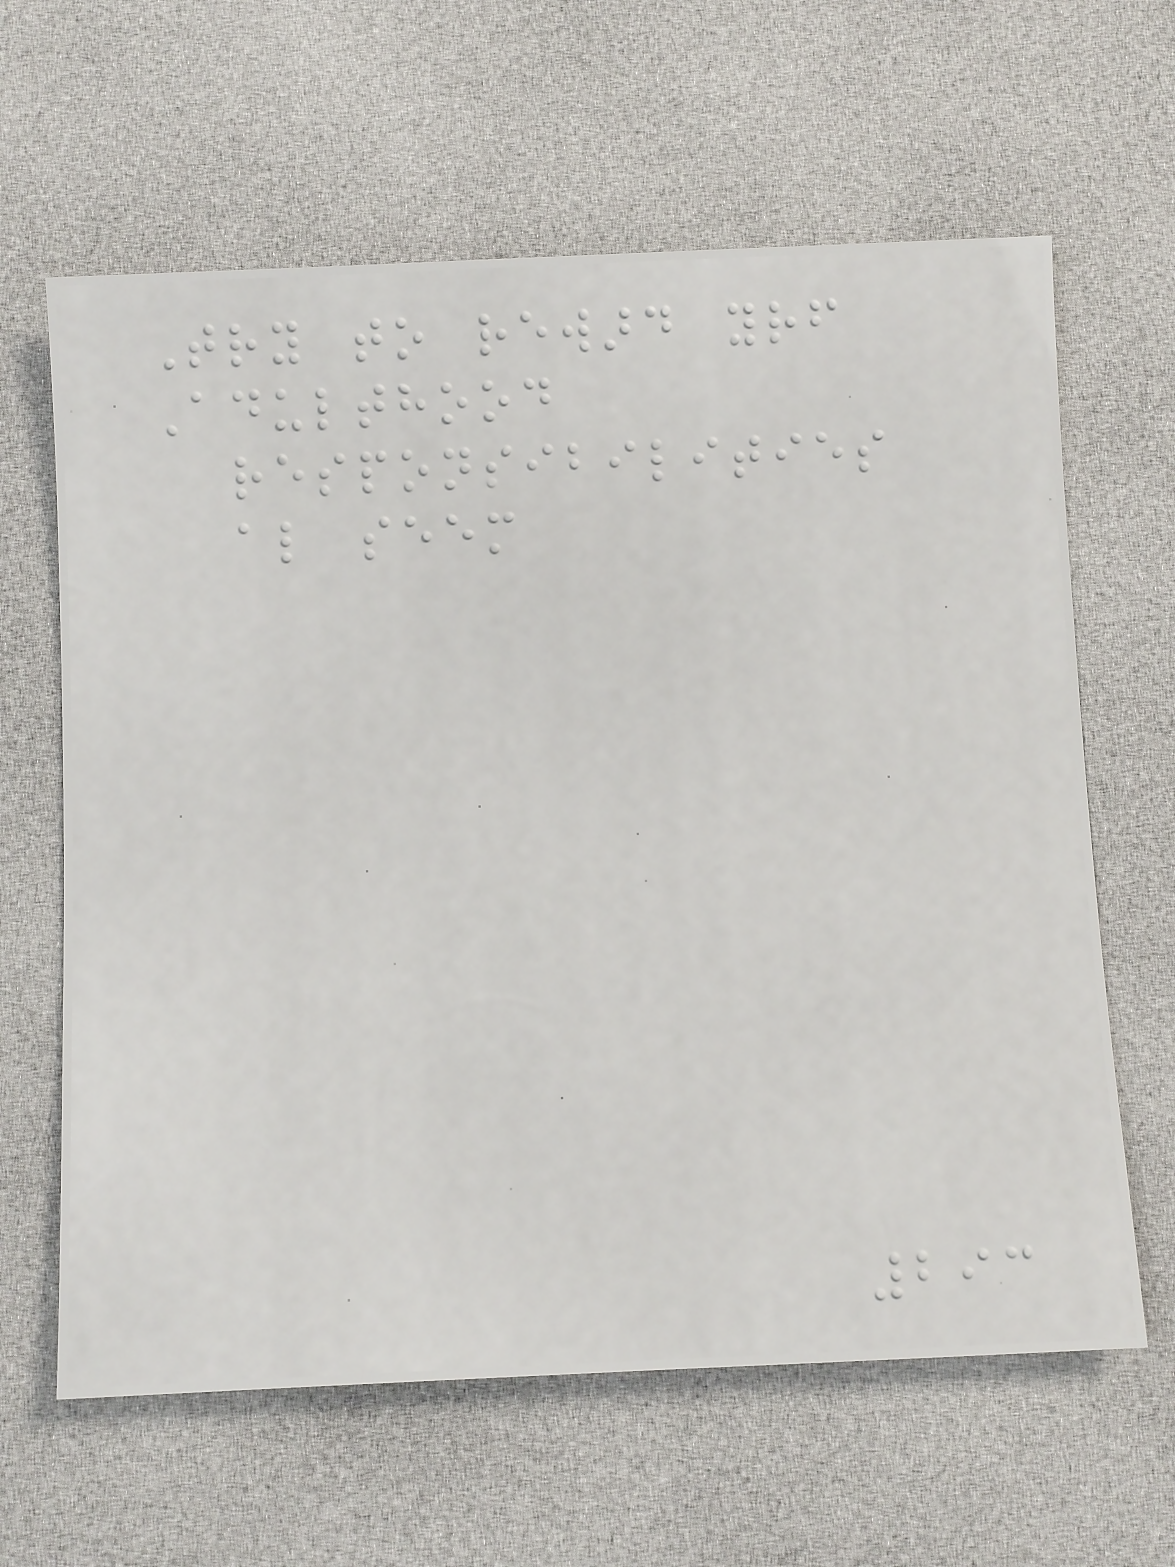Try to reward yourself
Adulthood
responsibilities
also seem
293
